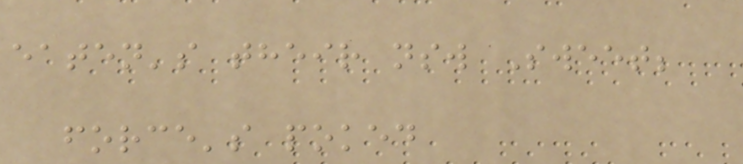eaten's their nsw Sweet;
force's poked
